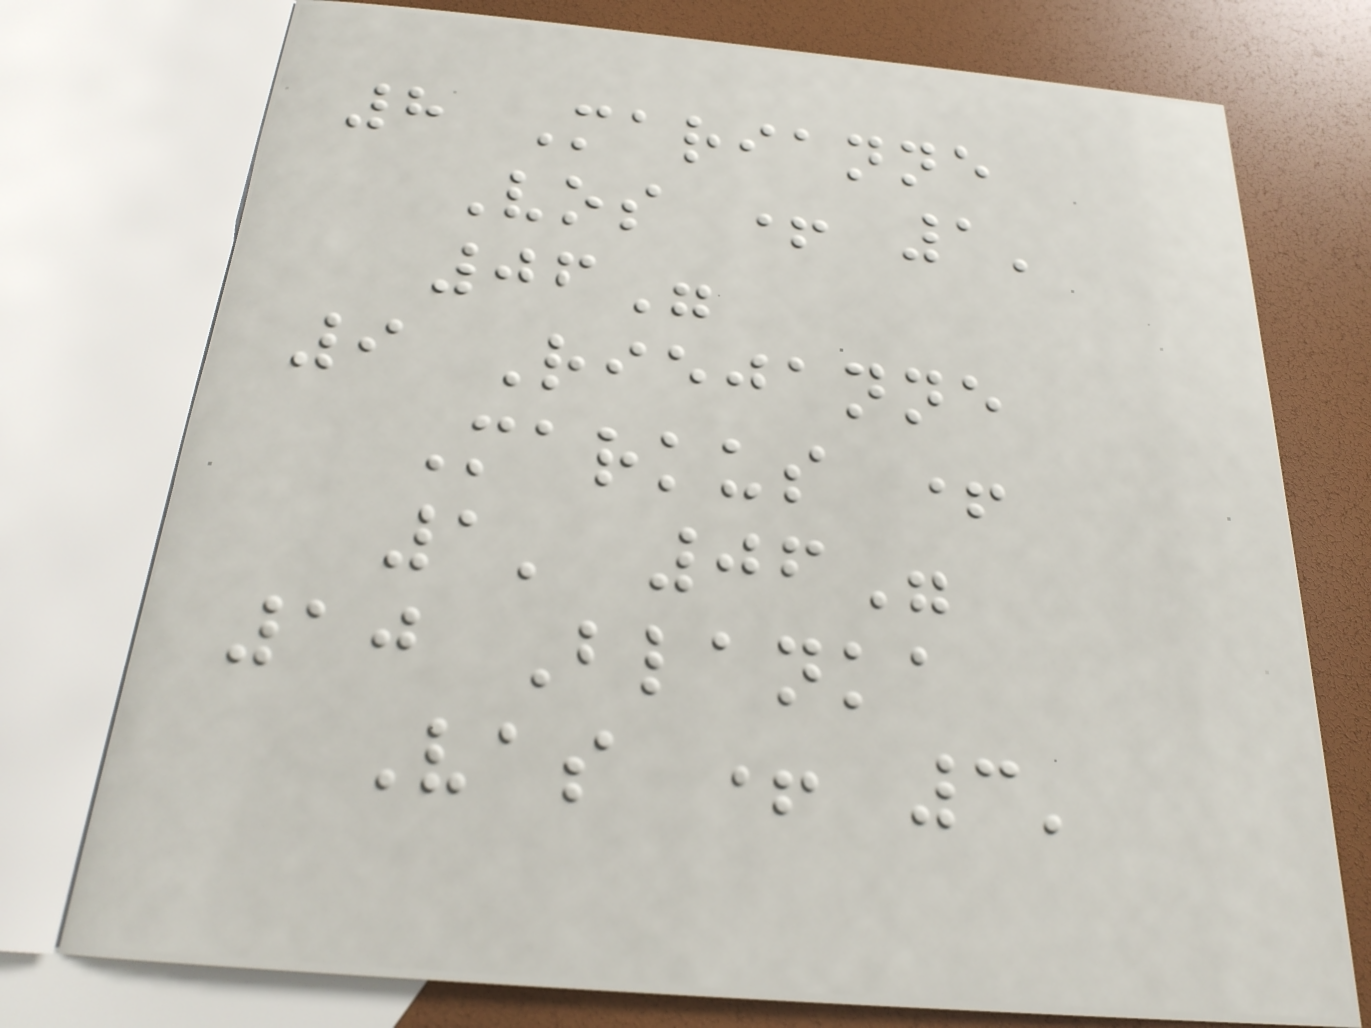8 Marianne
Vos + 1'
06"
9 Riejanne
Markus +
1' 06"
10 Blanka
Vas + 3'
